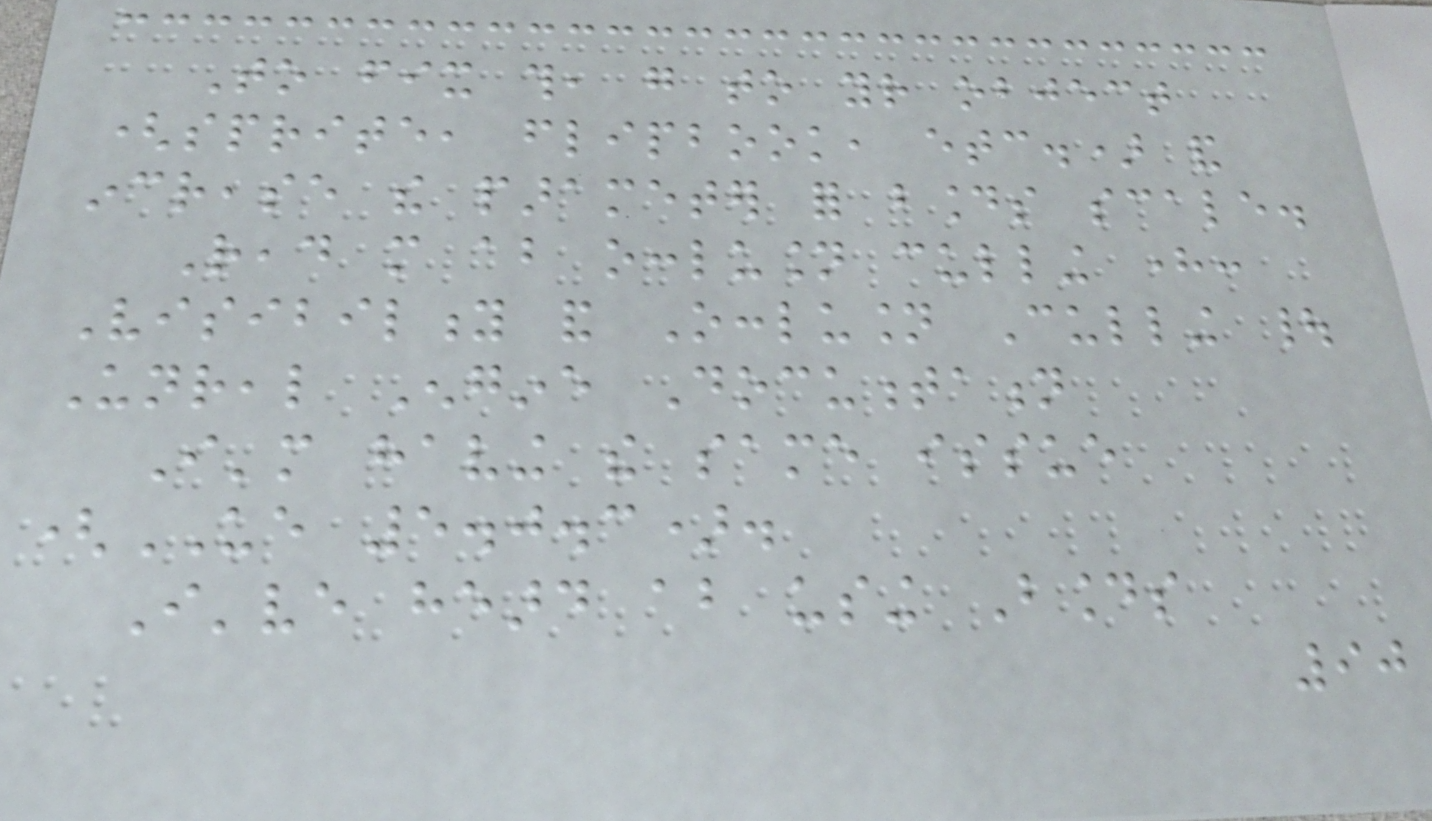To fix this, go to your object
(sprite, flipbook, etc.) and
increase the parameter for bounds scale.
Read more about occlusion culling here:
Visibility and Occlusion Culling |
Unreal Engine Documentation
I'm having the same issue
(UE 5.0.3).
I've heard about using Bounds
90
